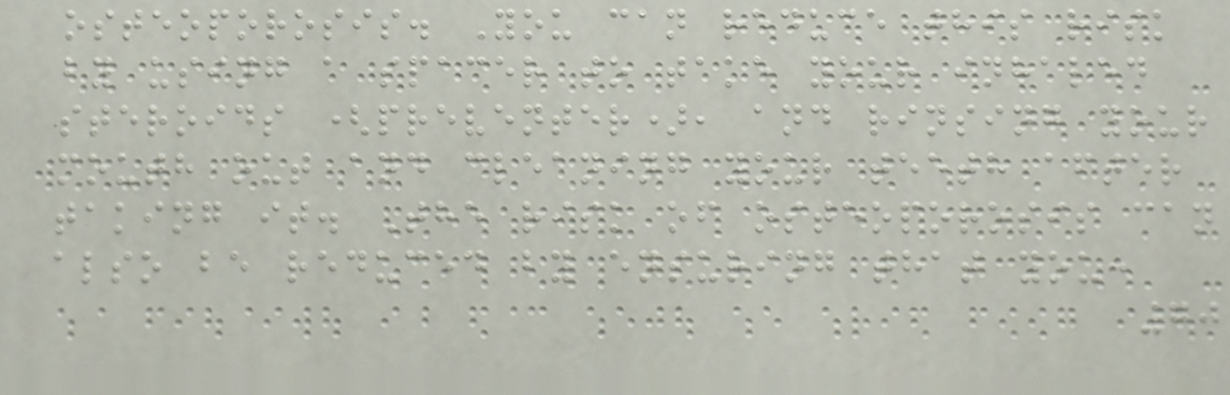osteoporosis. You can reduce this risk
by using a spacer to take your inhaled
steroids (preventer), and rinsing your
mouth out and cleaning your teeth after
taking it. The risk of osteoporosis can
also be reduced by ensuring that you:
70
